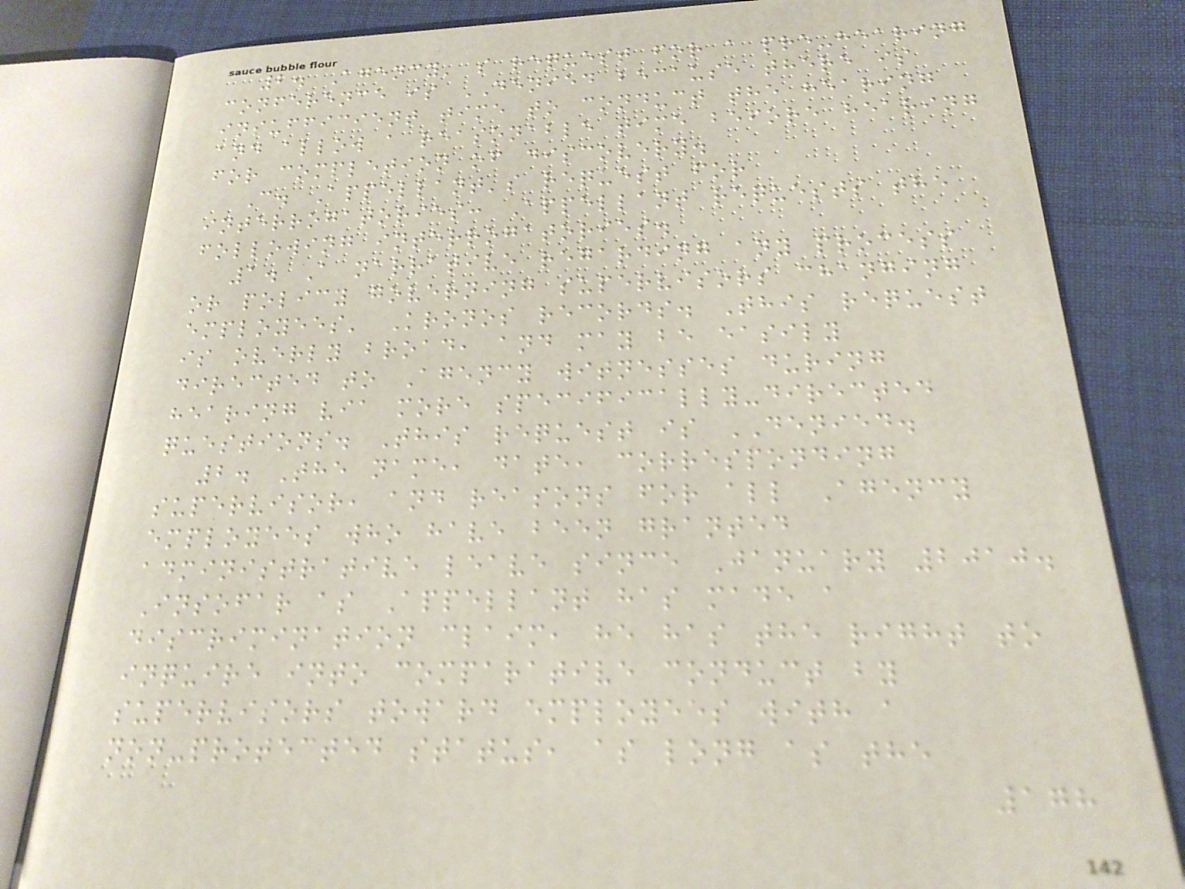2. Agency' s request for a pre-hearing
conference is DENIED because there is
insufficient time to conduct the hearing
and allow a reasonable time before hearing
for completion of discovery.
C. Appellant's request for
interrogatories: Appellant requests the
following interrogatories.
1. A narrative regarding any process
or policy governing supervisors changing
employees' Kronos records. This request
is overly broad, and may be easily
directed to Agency witnesses during
hearing via more specifically-directed
questions. This request is DENIED.
2. The name, date, corresponding
supervisor, and reasons for all Agency
employees who have been granted
administrative leave since January 2010.
Insofar as Appellant has made a
discrimination claim, he has the right to
inquire into comparative conduct by
supervisors toward employees with a
non-protected status, as long as the
178
